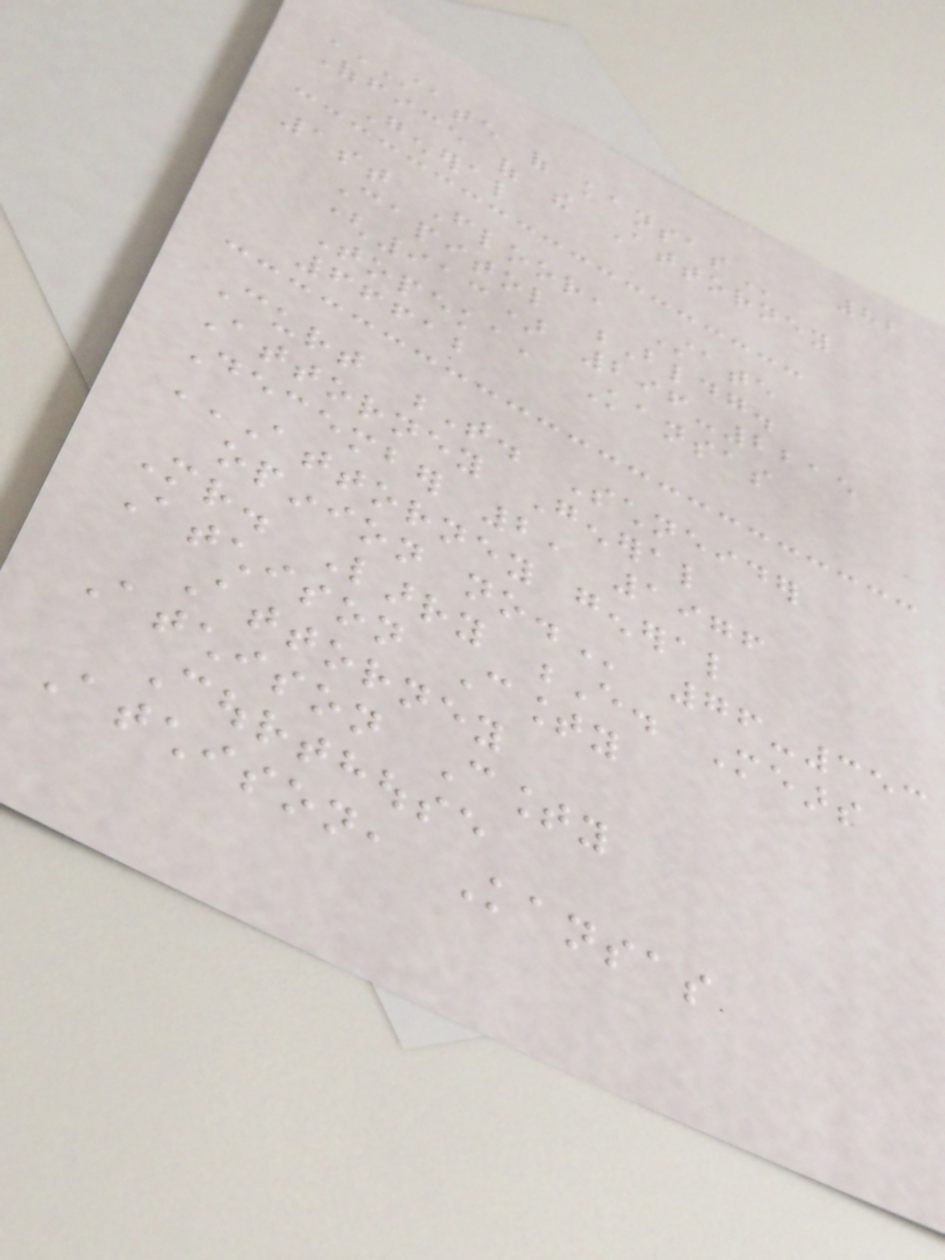82
STATE OF KANSAS
Office of the Attorney
General
1st Floor, State
Capitol Bldg.
(913) 296-2215
Topeka, Kansas
66612
Curt T. Schneider
Attorney General
December 2, 1976
ATTORNEY GENERAL
OPINION NO. 76-353
Mr. Larry E. Mears
Atchison County
Attorney
Atchison County
Courthouse
Atchison, Kansas
